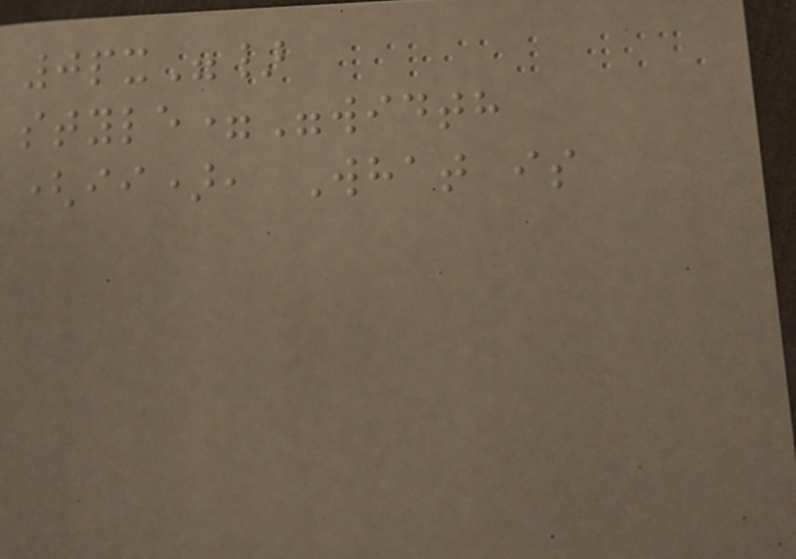0px"}
style="width
(ii), What is
